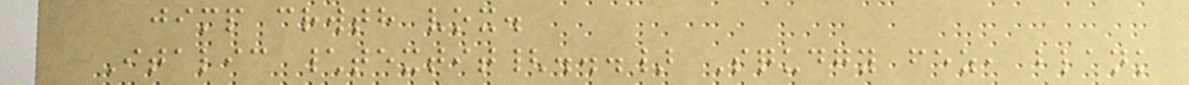jimp crwth vox.
Italic \textit{...} Squdgy fez, blank
